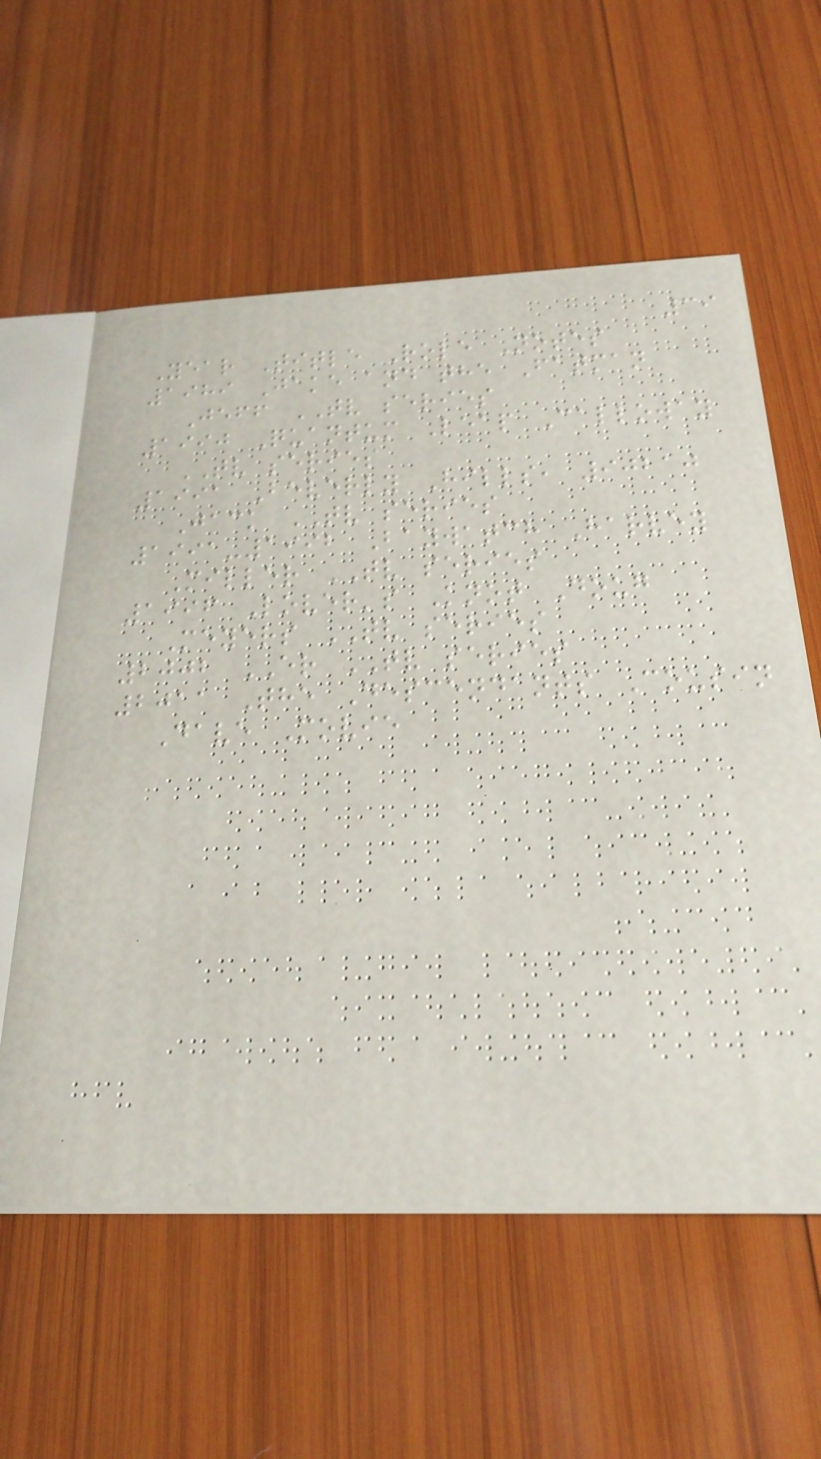39
Year Title Role Notes
1989 Jake and the Fatman
Jeff TV series
1990 Quantum Leap Calloway
TV series
1991 Beverly Hills, 90210
Jack TV series
1991-1992 Baywatch Harvey
Miller TV series
1996 Lover's Knot Doug
Meyers TV series
2002 ER TV series
2011 The Descendants Cousin
Dave Movie
